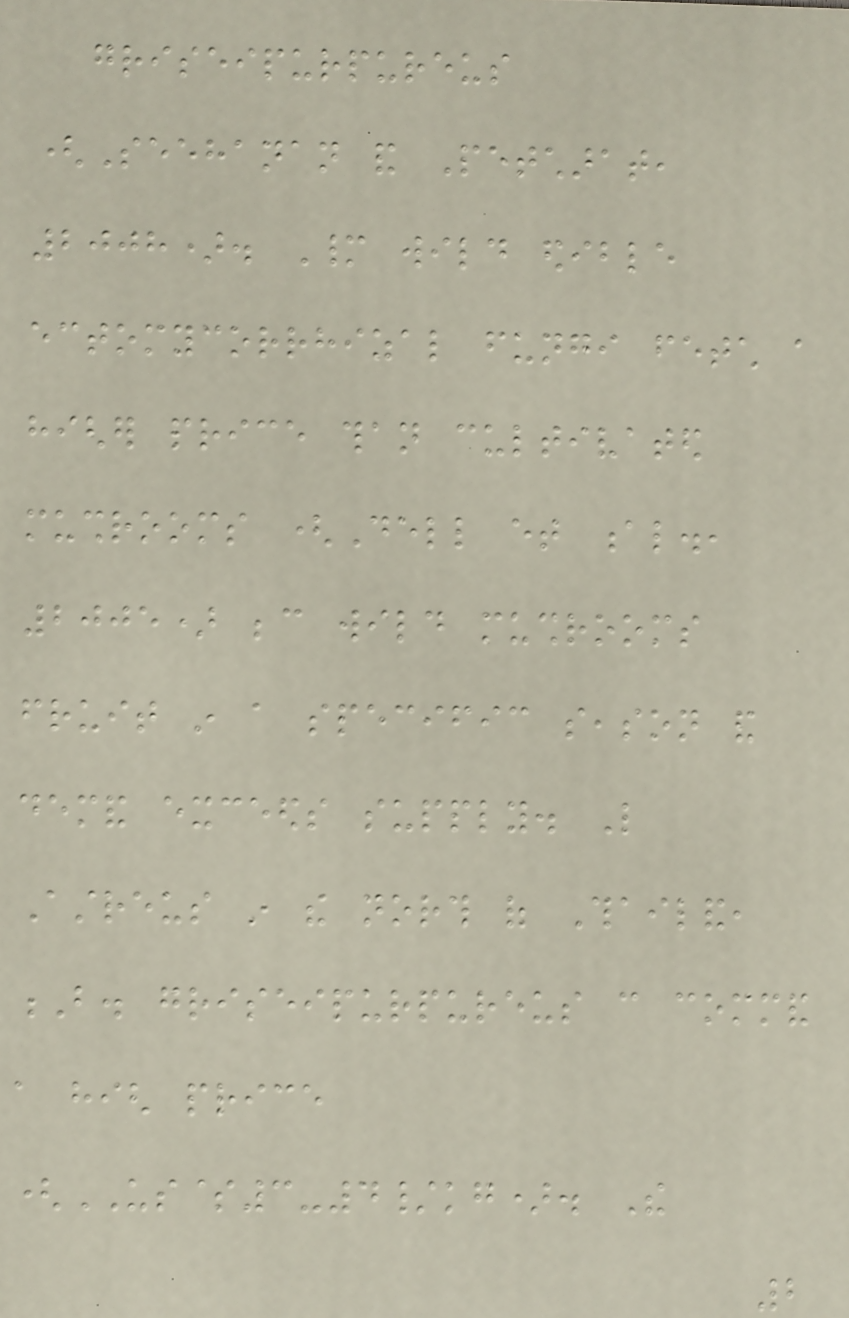griseipurpureus
(Seehanan and Petcharat,
2008). Many wild edible
ectomycorrhizal fungi fetch a
higher price than cultivated
mushrooms (Dell et al.,
2005) because wild mushrooms
fruit in a specific season and
demand exceeds supply. Like
Astreus in the north of Thailand,
B. griseipurpureus can command
a high price
(US$3-4/kg). The
2
